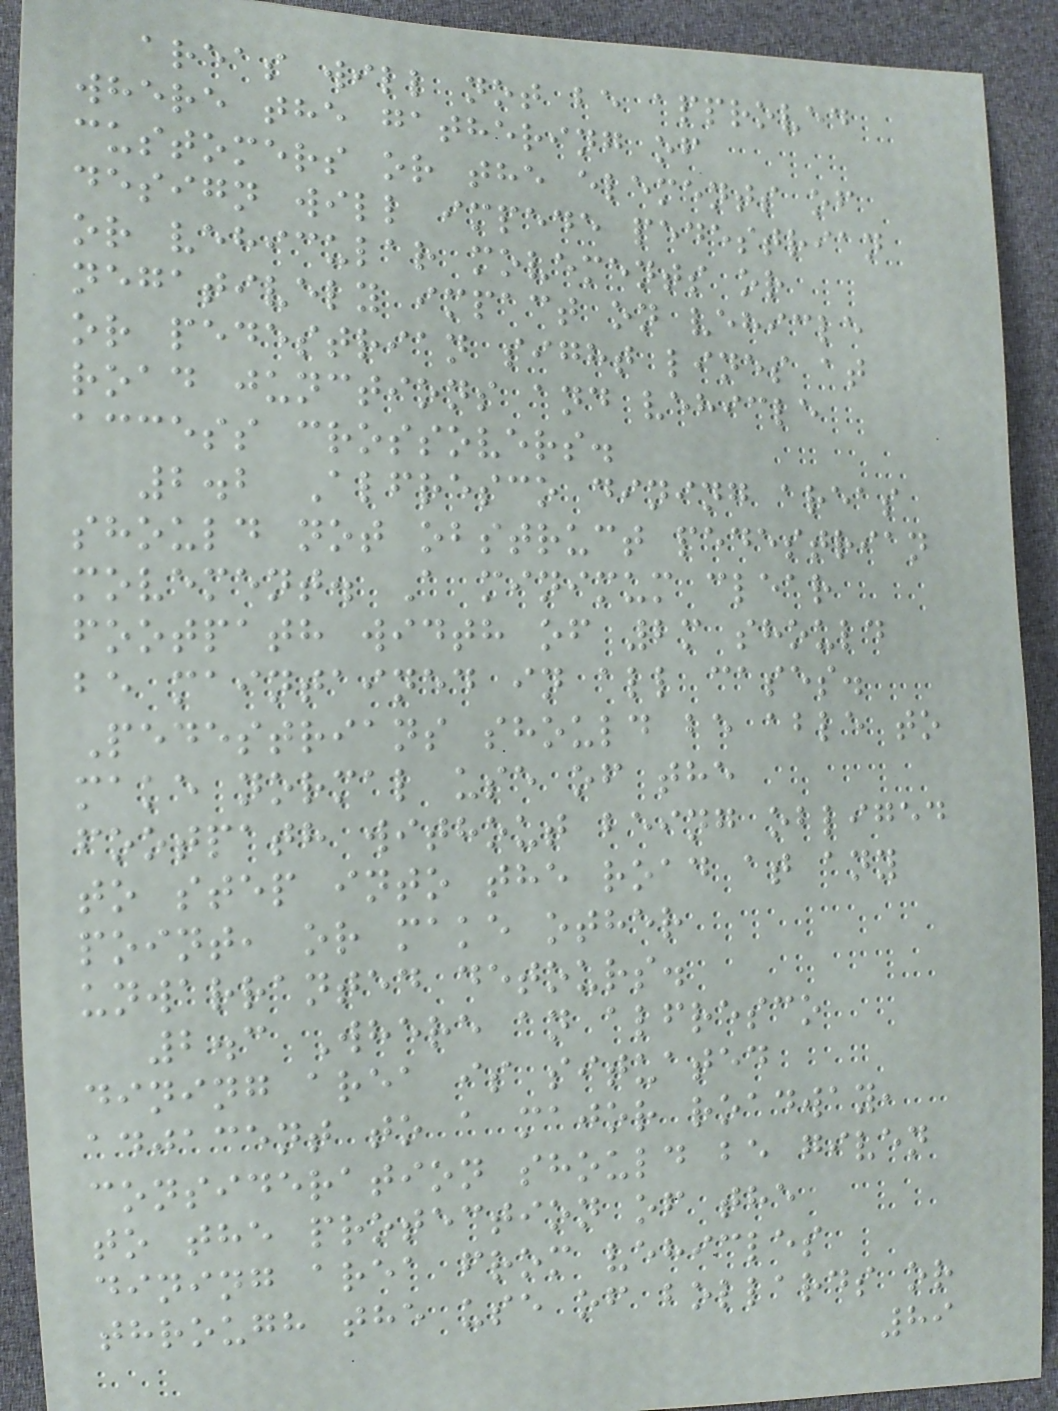areas will not be approved
where the gathering of
customers or the elements of
design will impede pedestrian
or vehicular movements or
negatively impact on vehicle
or pedestrian sight lines at
road junctions and vehicle
access crossovers.
2.2 Alfresco dining areas
should not obstruct pedestrian
movement. A minimum clear
footpath width of 2m should
be maintained in all cases.
Pedestrians should be able to
make normal use of the
footpath without being obliged
to step into the road at any
point, or make other
unwarranted detours.
2.3 Where an alfresco
dining area is situated
adjacent to a major roadway,
consideration should be given
to the protection of the
dining area from vehicles
through the use of bollards or
89
